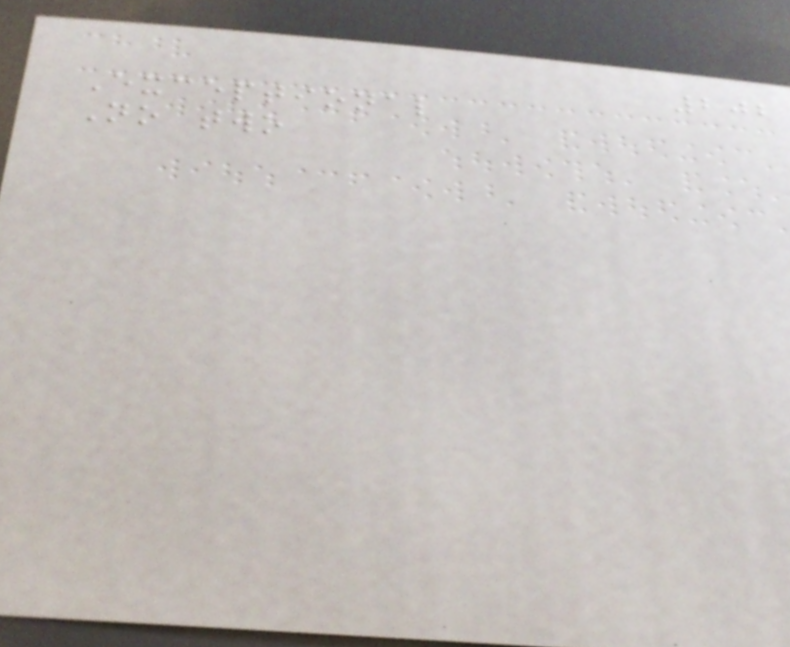202
Exceptional
No two
